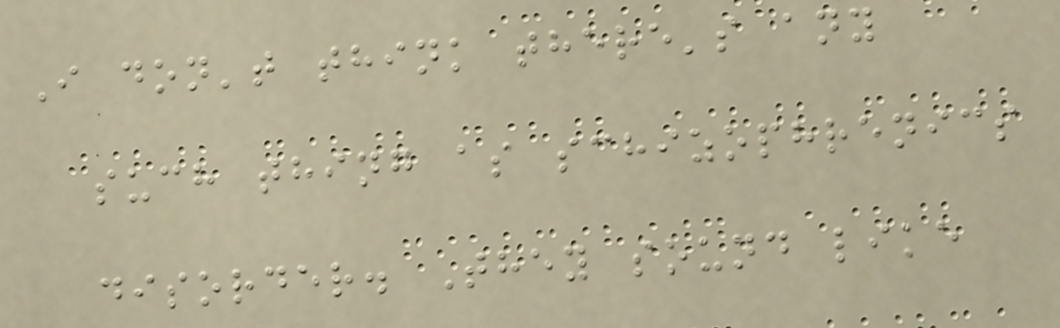I don't think there's any
such thing as schizophrenics
disorder. They sound like
